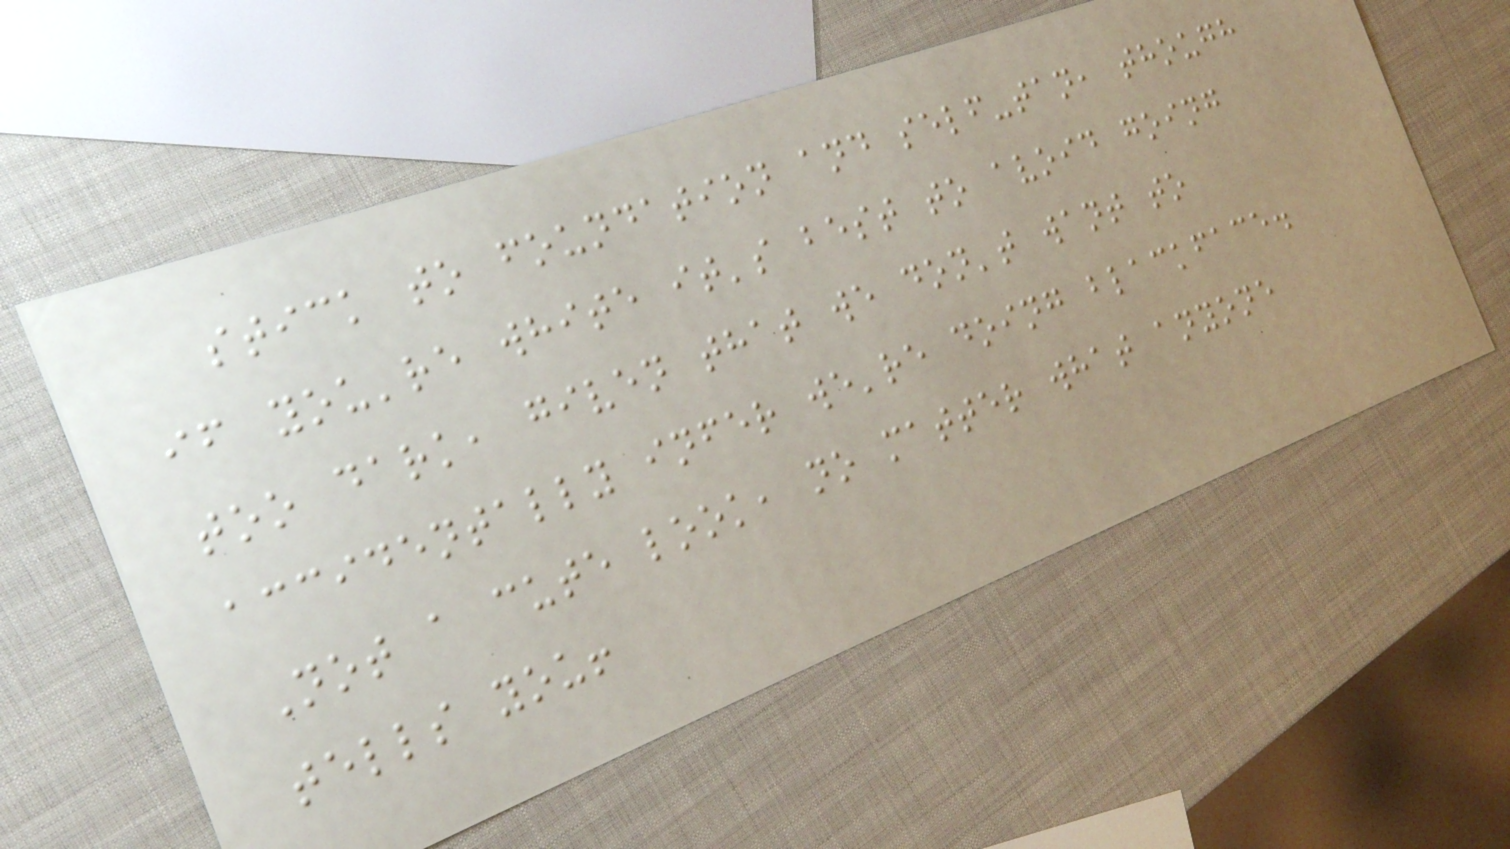stick to foundation and self-tan, though
if you're white it's best to avoid going
too dark, given that we don't want to
accidentally infer we're doing blackface.
Not a cute look, no matter what anyone
tells you!
